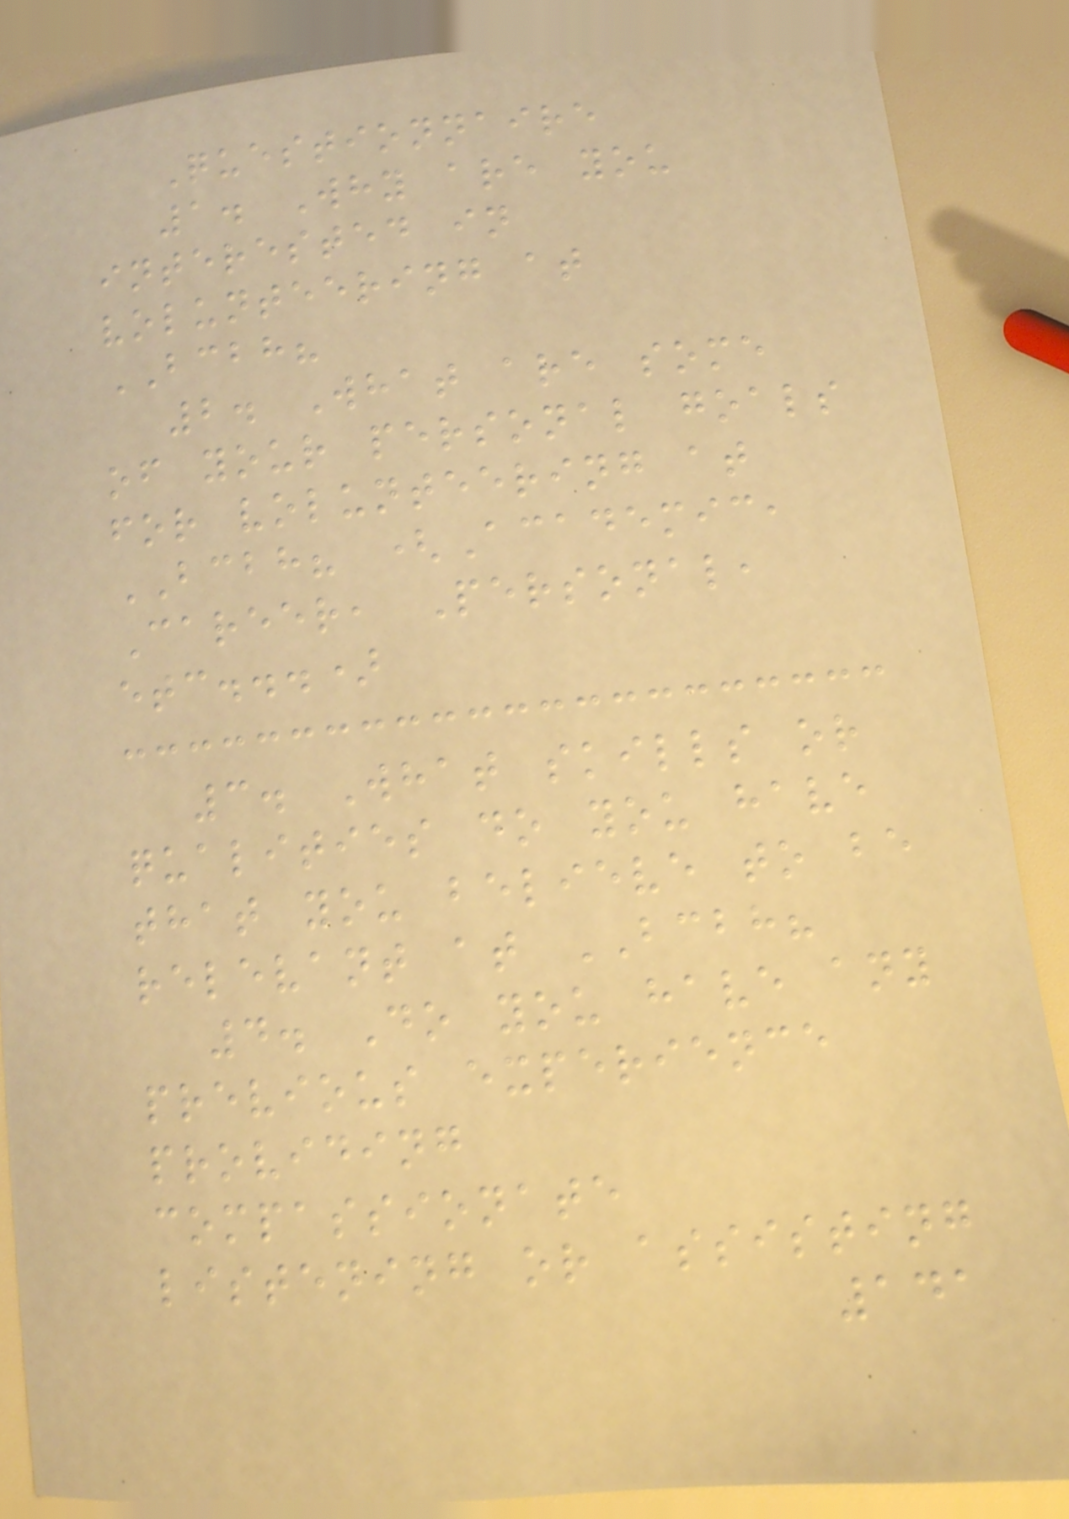Questionnaire
1. Why are you
interested in
volunteering at
BCBH?
2. What are some
of your personal goals
for volunteering at
BCBH? (Academic,
Career, Personal,
etc...)
3. What skills or
qualities do you have
that you believe to be
relevant at BCBH?
4. Do you have any
previous experience
providing
compassionate
listening or assisting
141
